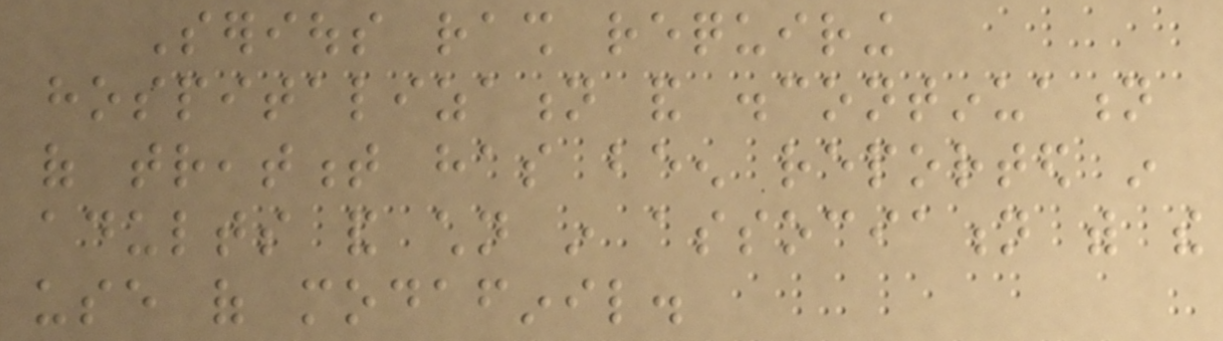Serious rash requiring
hospitalization and discontinuation
of treatment has been reported in
adults and children in association with the
use of modafinil.
